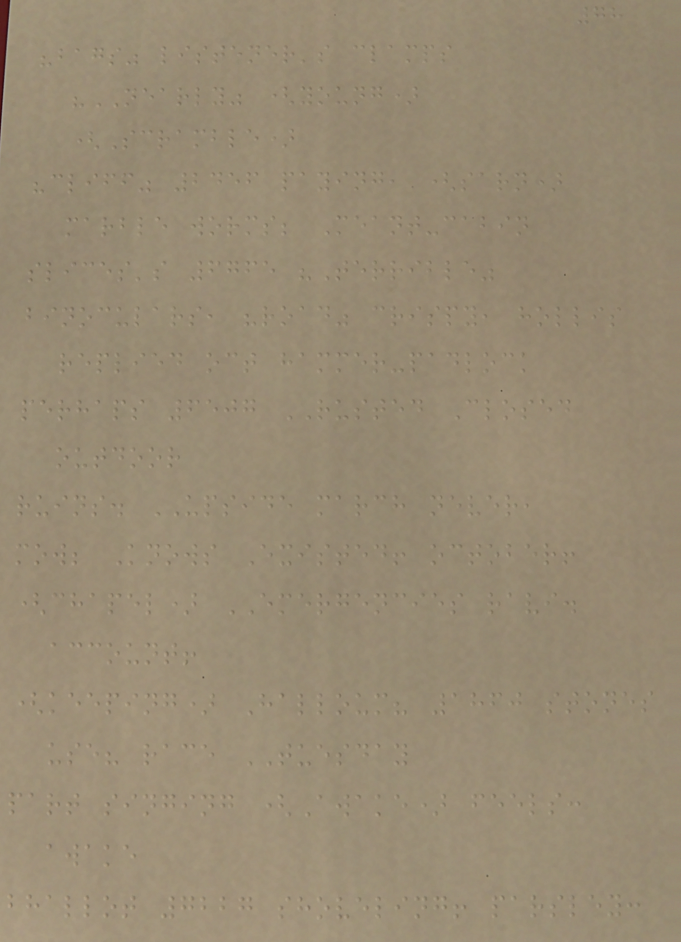78
"bags" listener's clamps
"NEARLY" (young)
(Scramble)
"cliff" 2456 paying, (sarn)
marble worms; Meant-cabin
slices's 6765 "Terrible"
binoculars, "road" crispy, hollis
replied oct hammer-padlock
perhaps 6507 RUSTED Closed
outdoor
ruins. UPSIDE march never,
mow; Knows Existed! october!
(chapel) EMERGENCIES ravi.
account!
(keeping) Halloum? 1860 stones
use? race TUESDAY
part singing (Awake) feels:
awake
bhallot 7227 shoveling! parsley:
